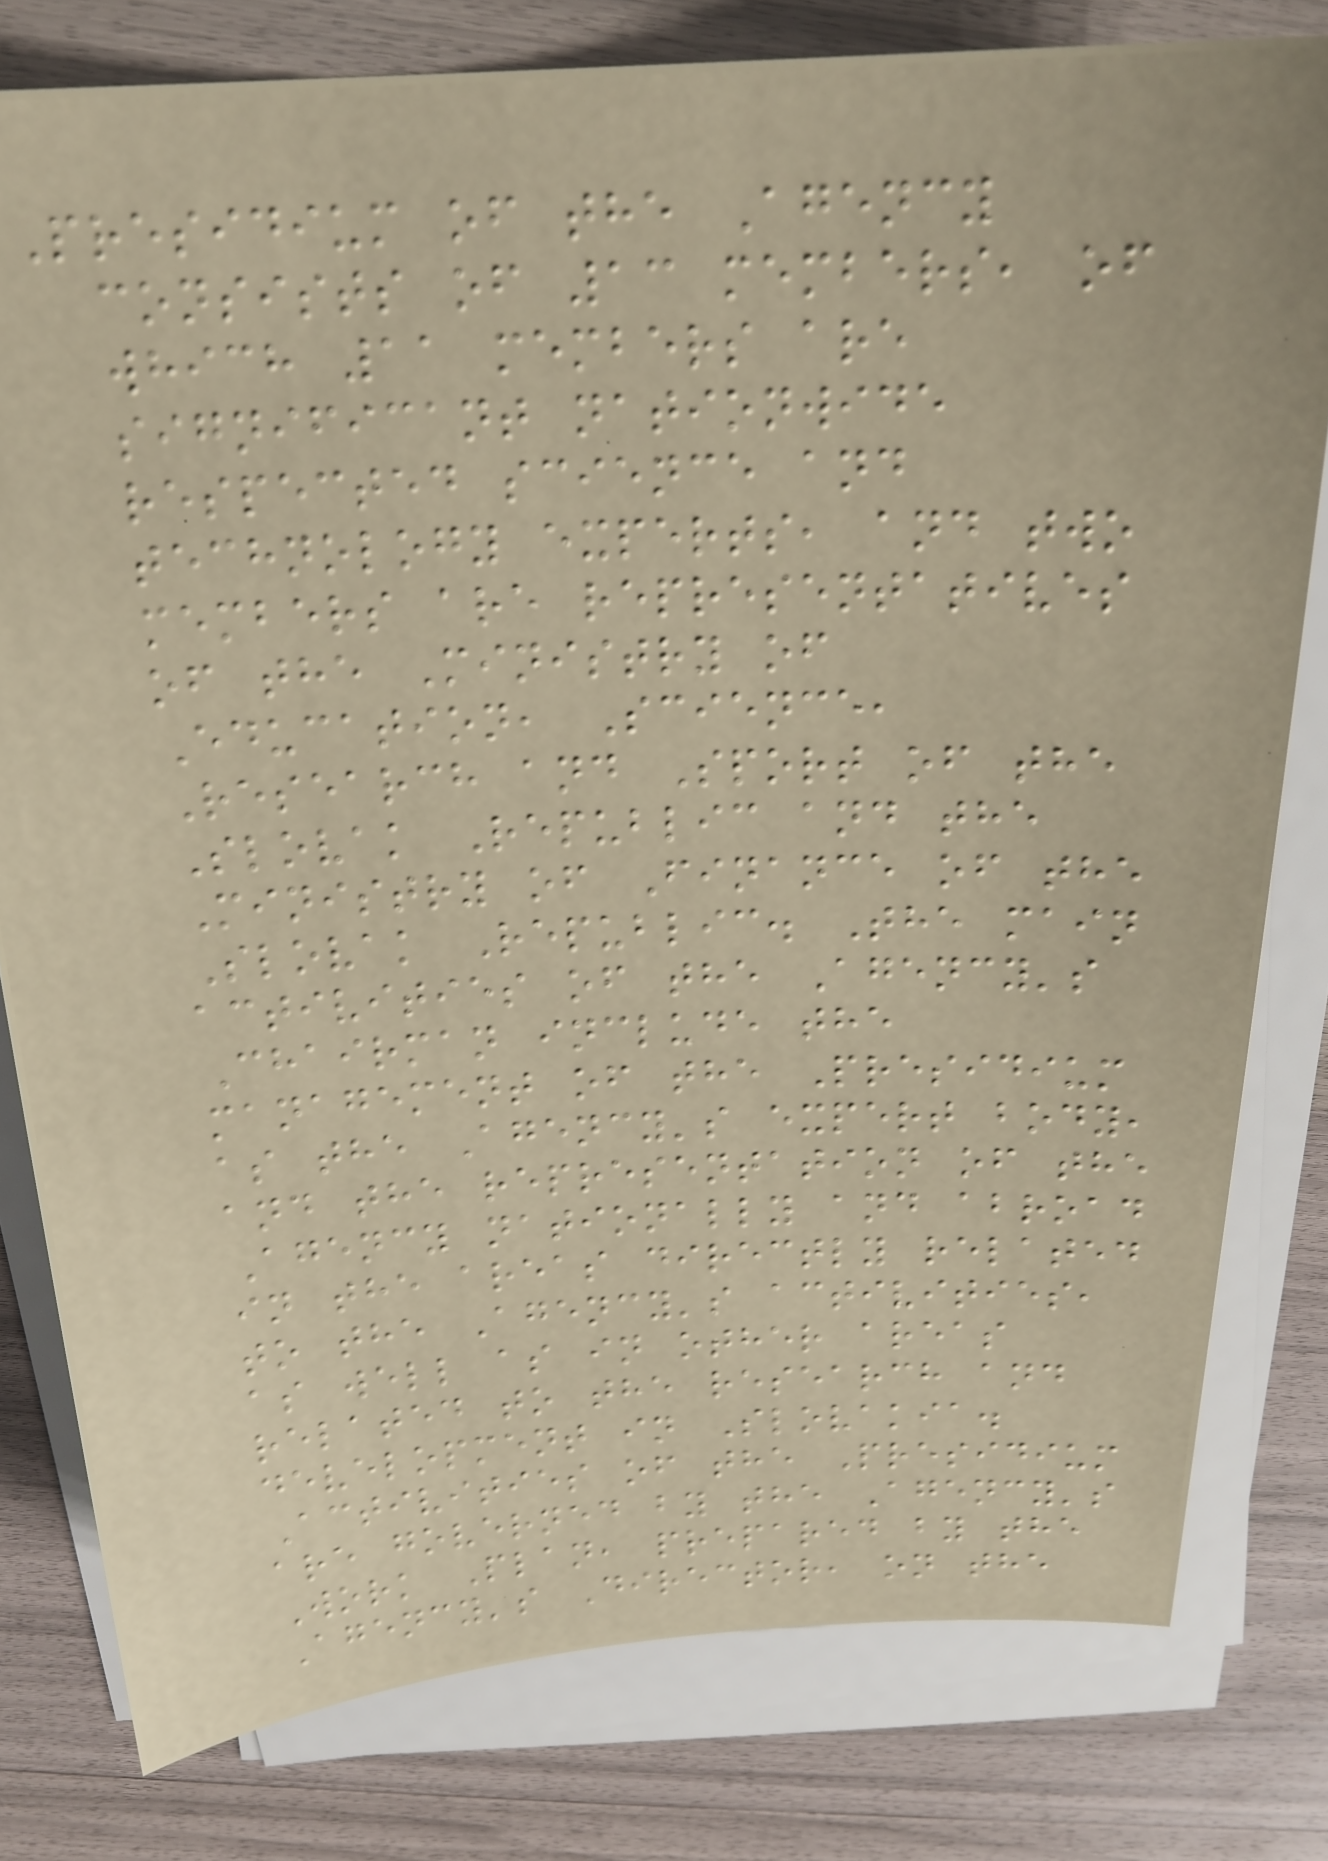Presidium of the Agency
consists of 13 members, of
which 11 members are
significant nationwide
respected science and
technology experts, and two
members are representatives
of the Ministry of
Education, Science,
Research and Sport of the
Slovak Republic and the
Ministry of Finance of the
Slovak Republic. The main
activities of the Agency's
Chairman include the
management of the Presidium
as the Agency's expert body,
and the representation of the
Agency nationally and abroad
in the areas directly related
to the Agency's activities,
as well as in other areas
related to the research and
development in Slovakia.
Activities of the Presidium
are governed by the Agency's
Work Plan, prepared by the
Agency's Director, on the
